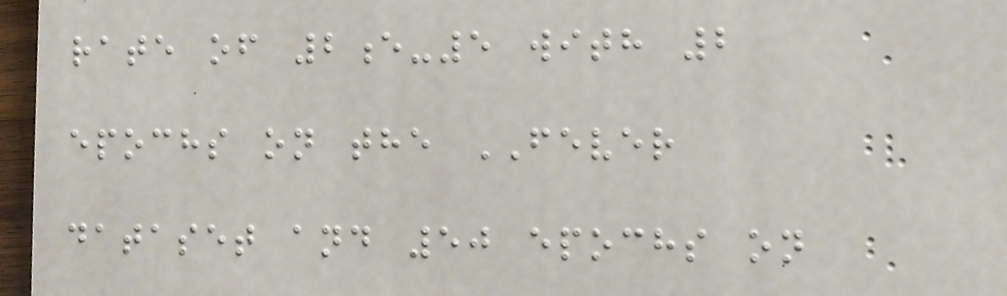rate of 2e-5 with 2
epochs on the FEVER
dataset and 50 epochs on
